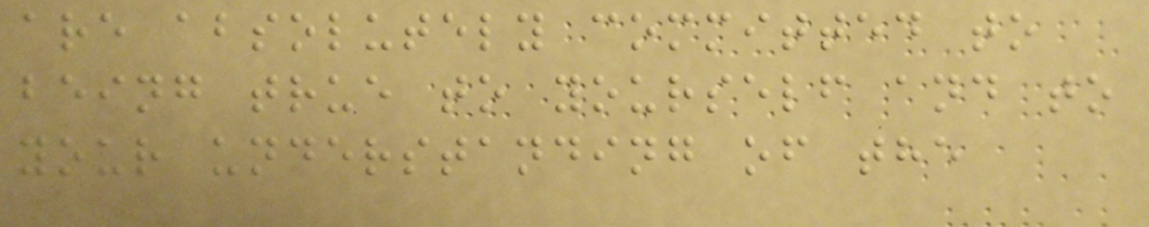are absolutely committed to
being true to yourself and to
your understanding of the
